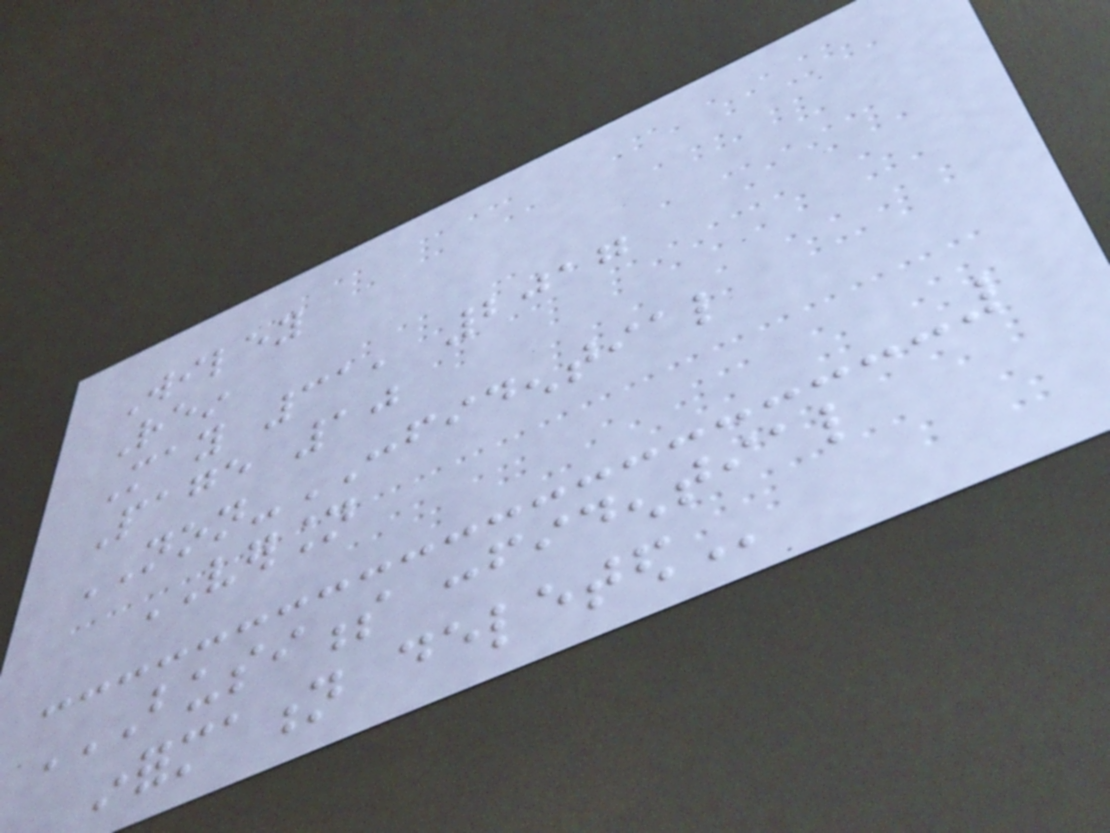Wiley
Rein
May 31, 2017
Page 10
NON-CONFIDENTIAL
VERSION
BUSINESS CONFIDENTIAL
INFORMATION DELETED
